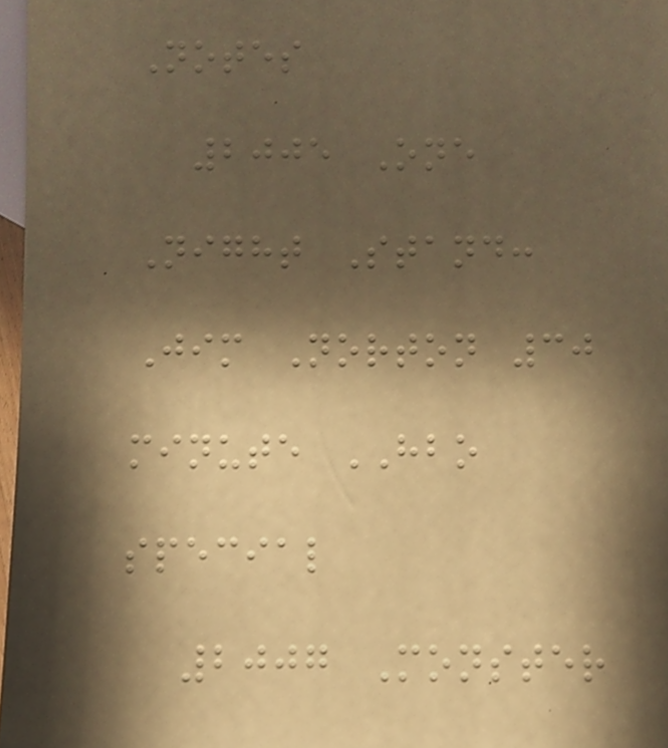Notes
2005 One
Night Stand:
Jim Norton 30
minute HBO
special
2007 Monster
